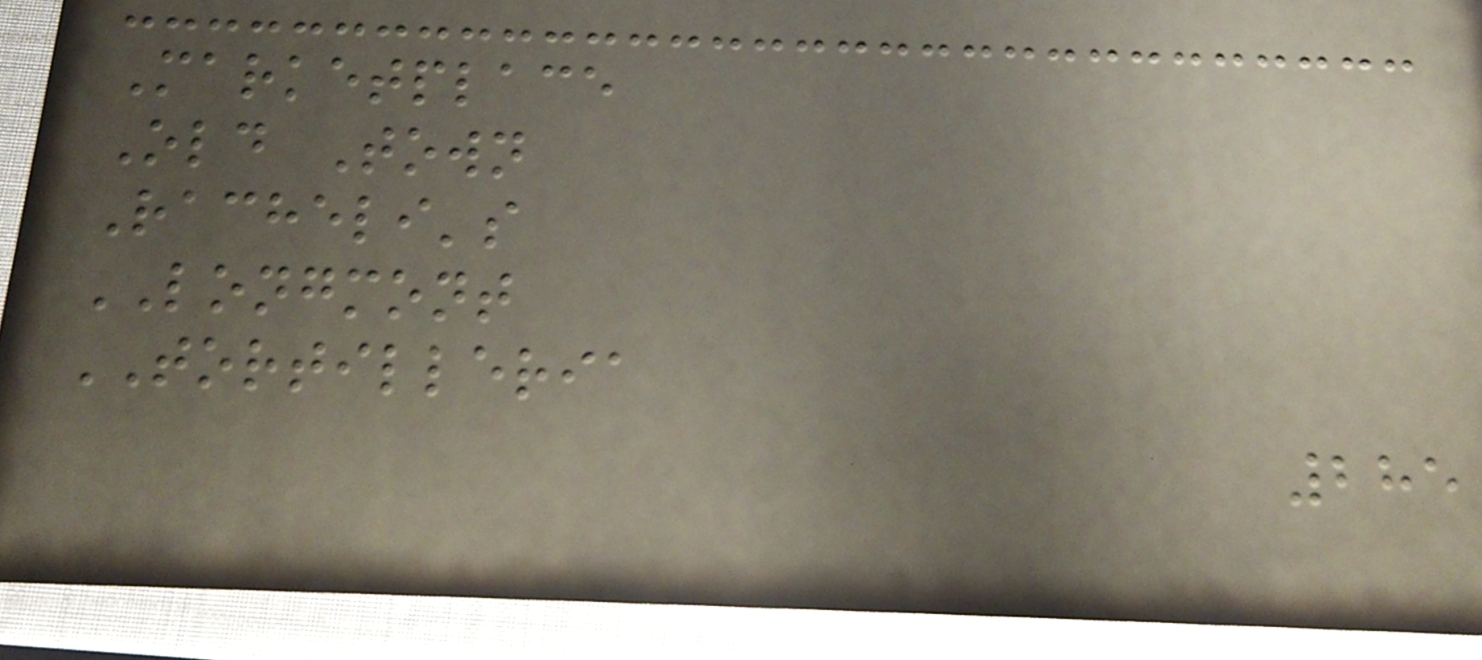Marketplace
Old Town
Racheli's
LONGMONT
TORTILLERIA
285
